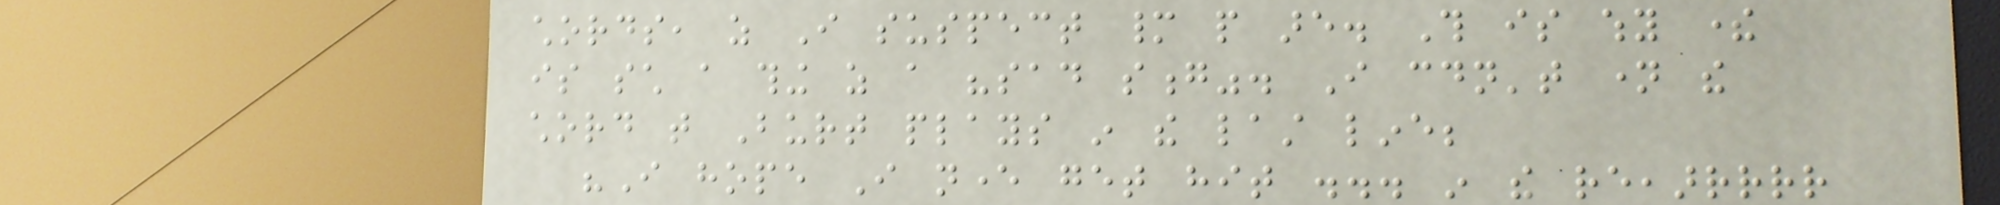chords, as I suspect many people are. This is why there
is such a thing as a "sad song". I couldn't name the
chord that Burt plays in the last line;
"I hope I never get hit ... in the reeaarrrrr
